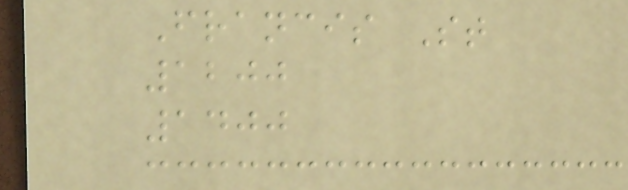Francis St
1200
1400
